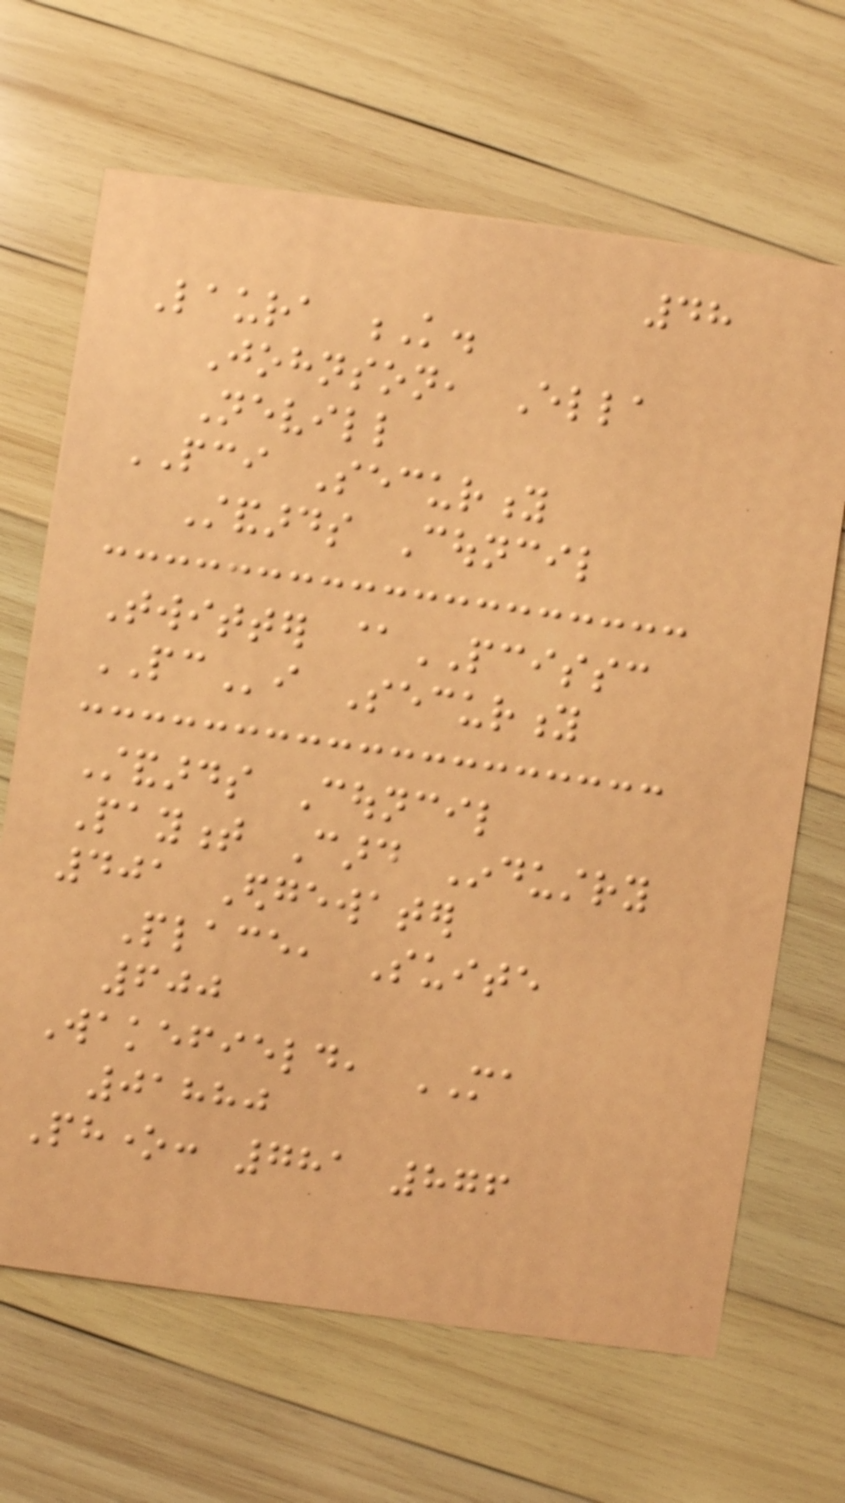48
Laura K.
Johnson, Ella
Nevill
PCI Security
Standards Council
Twitter @PCISSC
PCi Security
Standards Council
Payment Card Industry
401 Edgewater
Place, Suite
600
Wakefield, MA
01880
Phone: 781 876
